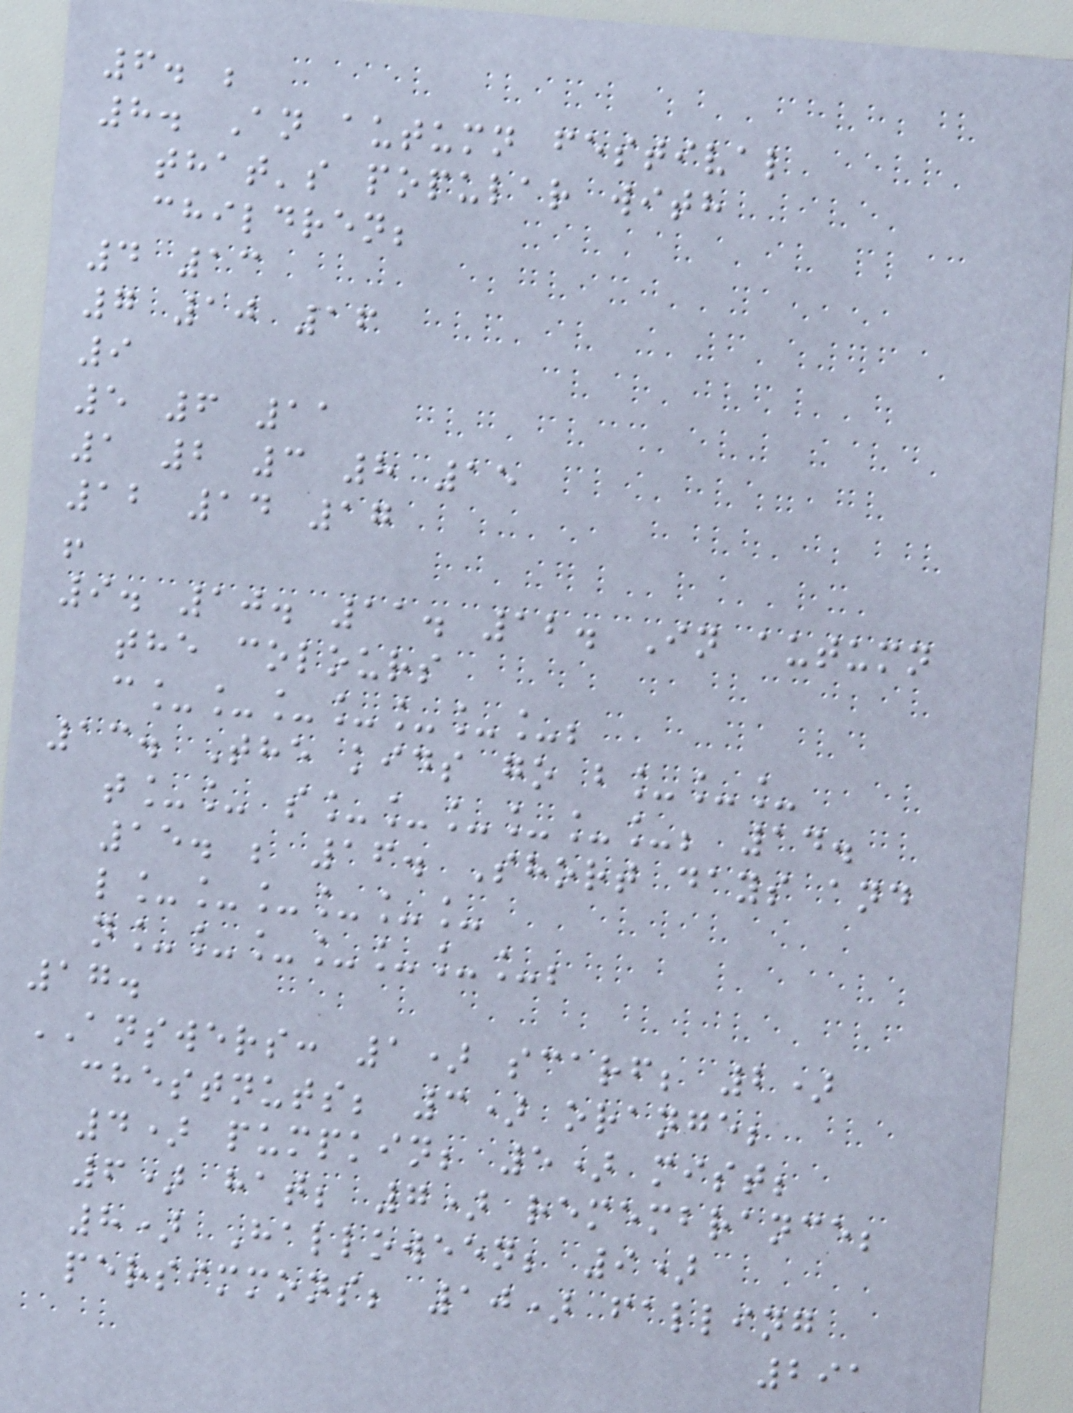6. ;
8. An autumn festival
that's popular with
children;
4 13
7 10 16
9
5 6 11
1 2 3 8 15
12 14 17
!
9. 10. 11. 12. In autumn
the colours
c_______;
13. The kids go b___
t__ s______; 14.
15. ; 16. Short days and
l______
n_______;
17.
ANSWERS: 1) scarf; 2)
chestnuts; 3) orange;
4) pumpkin; 5) mist;
6) hat; 7) remembrance;
8) Halloween; 9)
persimmons; 10) falling
291
